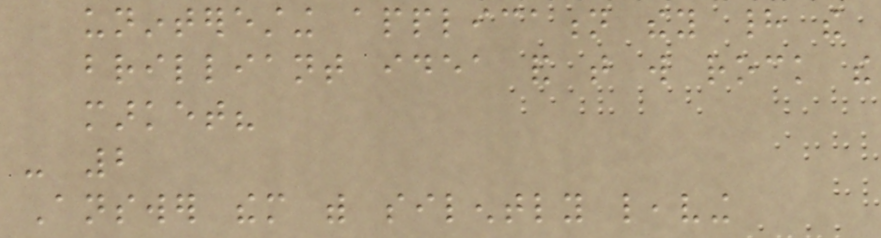uninteresting application they had the
brilliant idea and that will rock the
market?
- 2
Answer them with silently leaving
